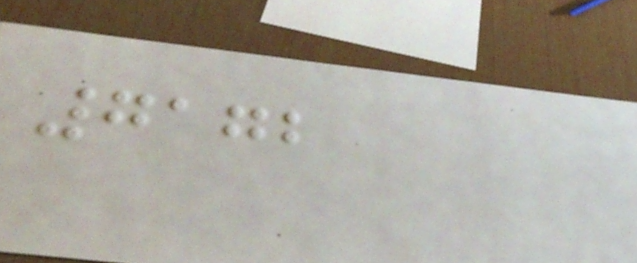7172
